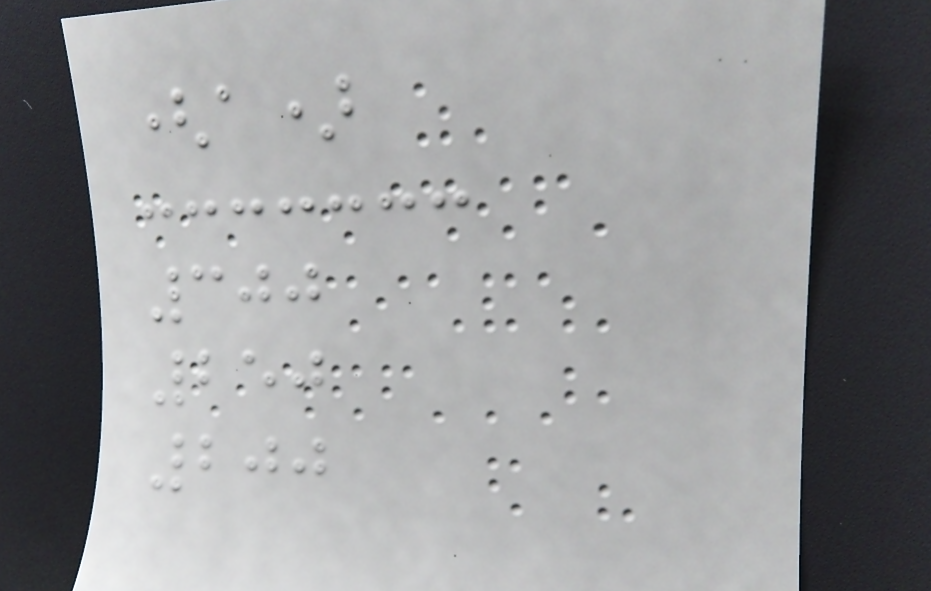(a)
300
250
200
